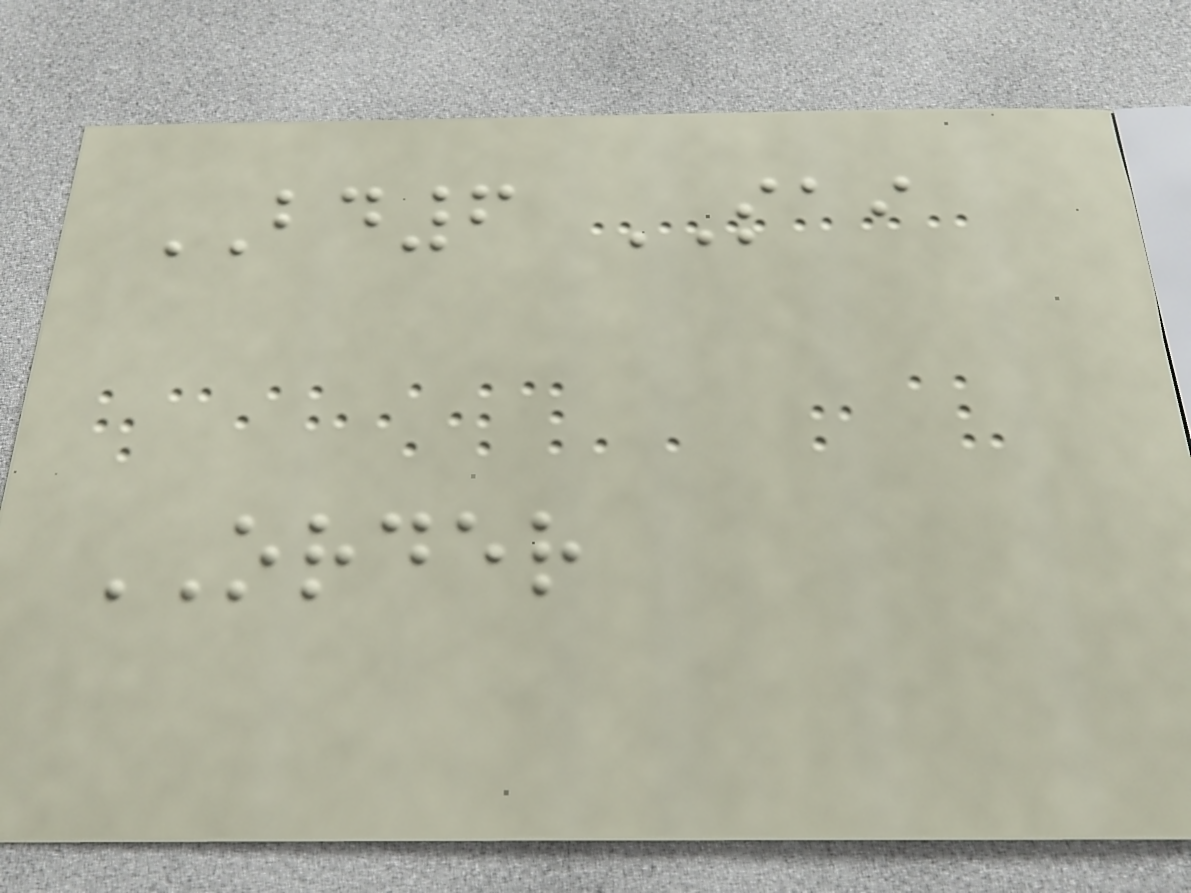BD6 SAI
ORDER
